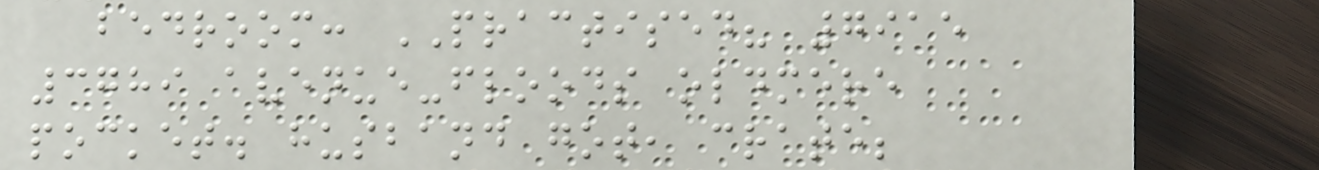bedroom: PRACTISED? 7915
3789 avenue-floods oldmere
pocket. husband got, crate;
